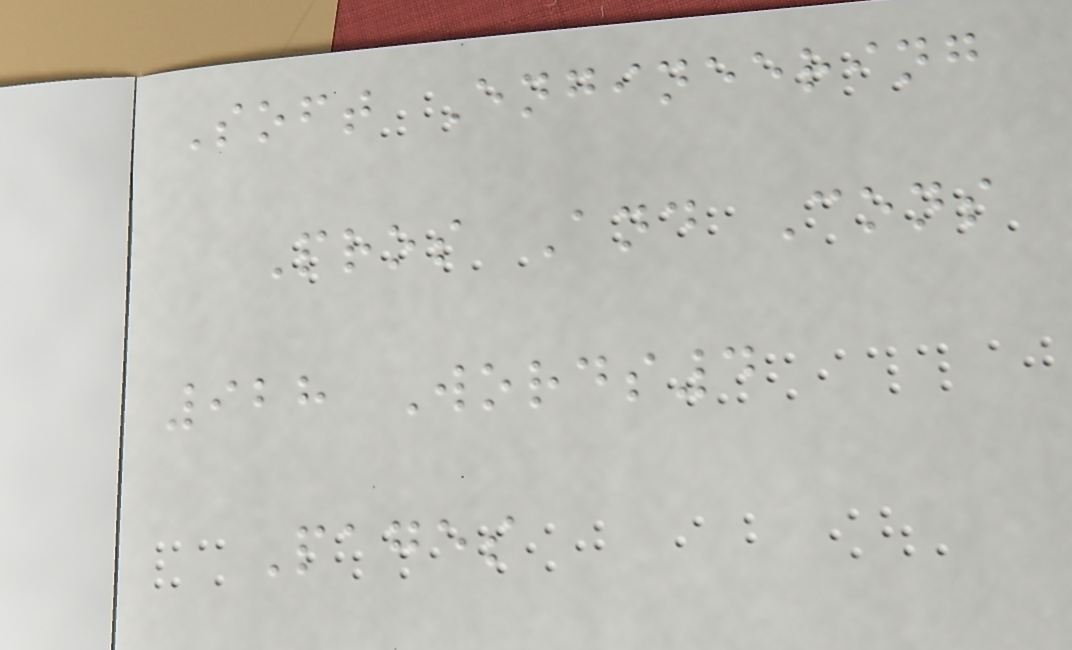Soft Engineering
Pros And Cons
928 Words4
Pages
